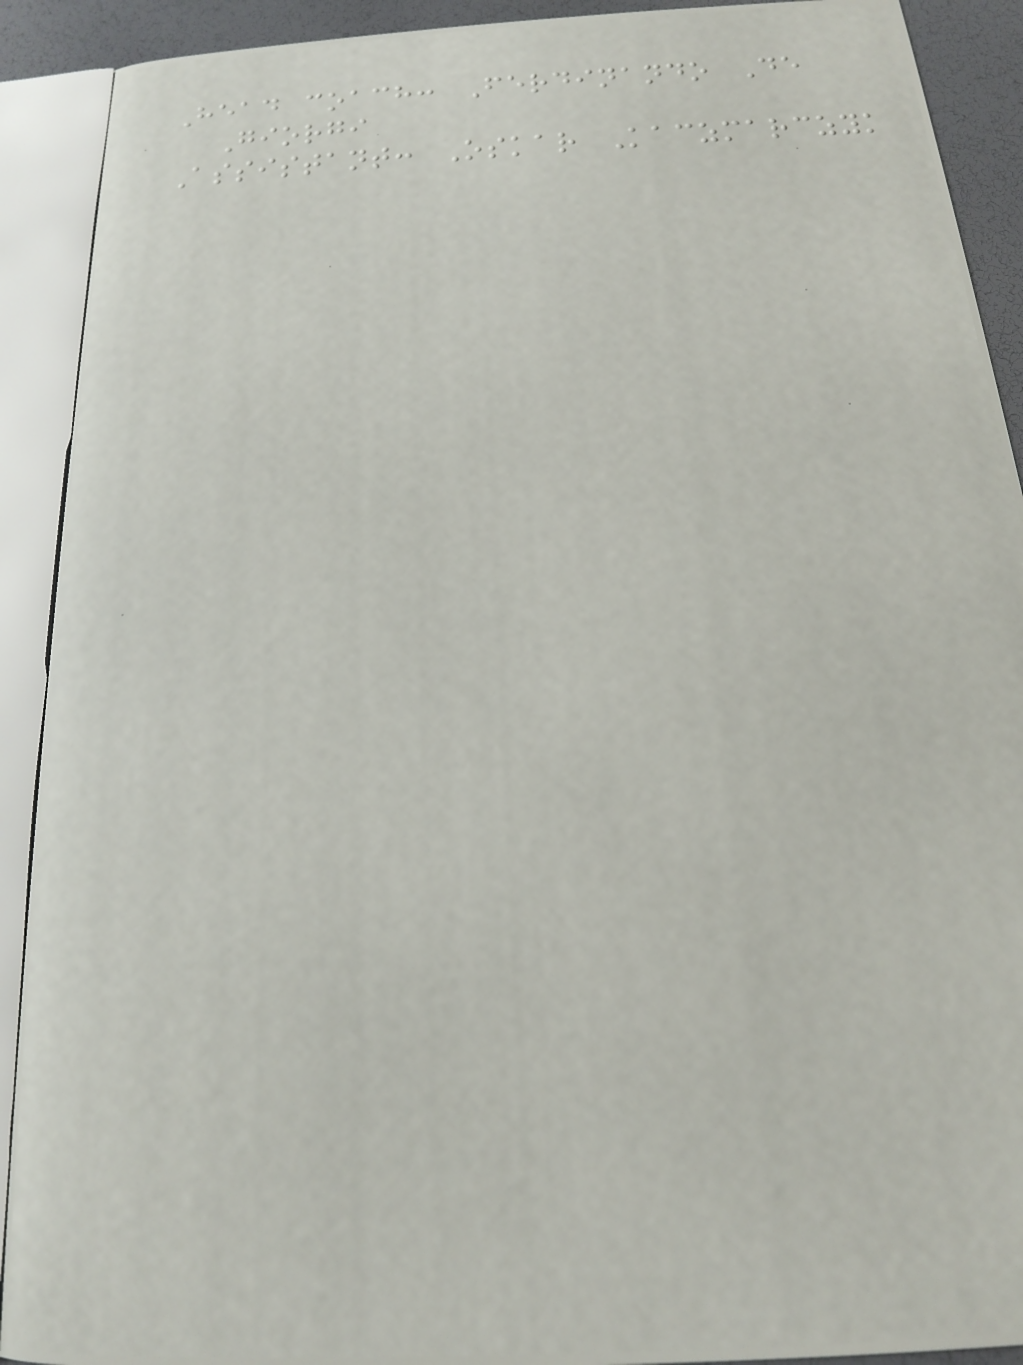Head coach: Ferdinando De
Giorgi
Assistant: Oskar Kaczmarczyk
